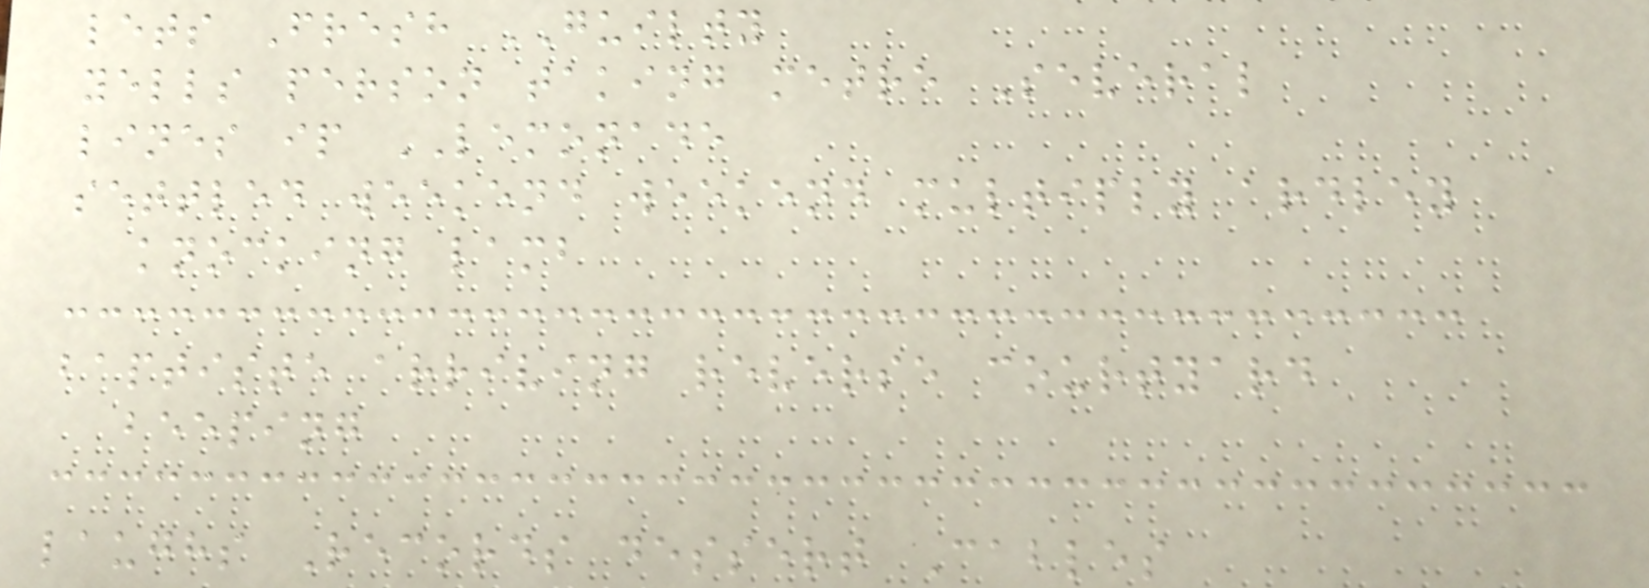lets Fresh GUILTY
yells person taking metre Several
lines ip LEMONADE
settled weekend weekend multiply ardley
knocking lamb
baptiste arriving reverse courtyard
beeping
laughs Records dessert Cables
